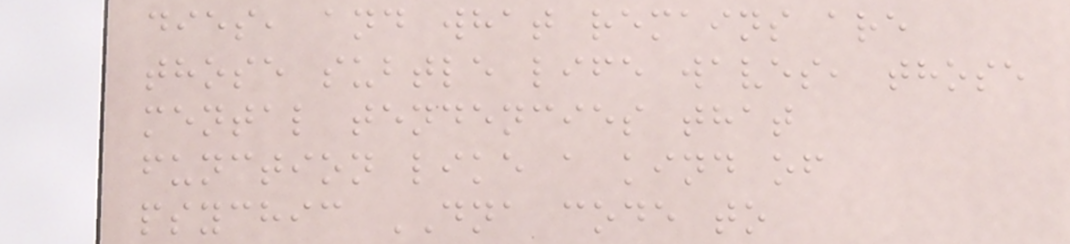dies, and what remains are
those subtle life waves, those
mental tendencies that
function like a kind of
psychic DNA code to
